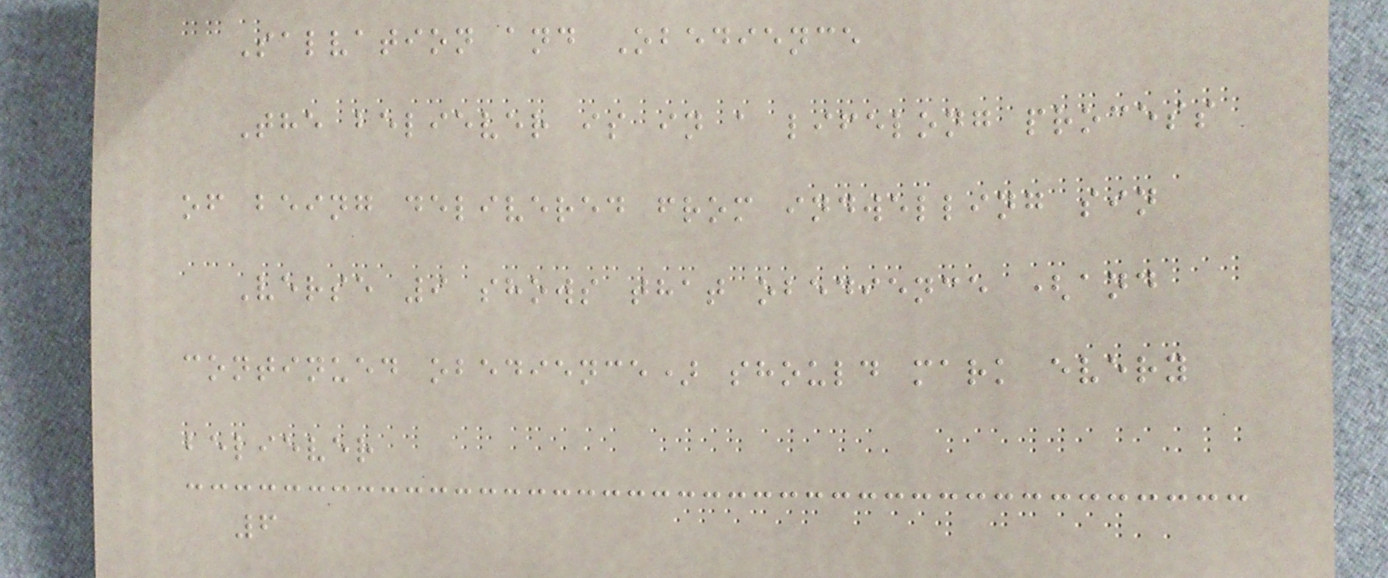Salvation and Obedience
The believer is in a lifelong process
of being delivered from indwelling sin
Verse 9 shows that obedience (and
continued obedience) should mark every
believer
6
